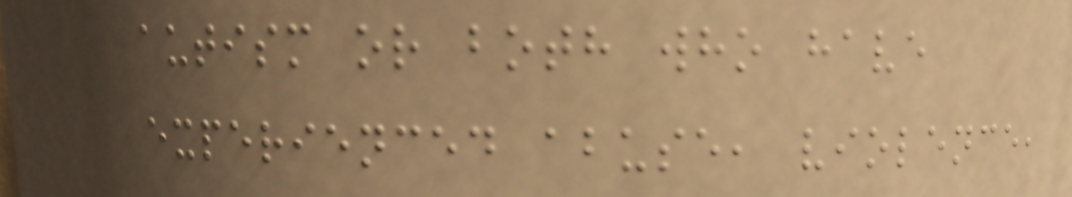autism or both who have
experienced abuse, violence,
